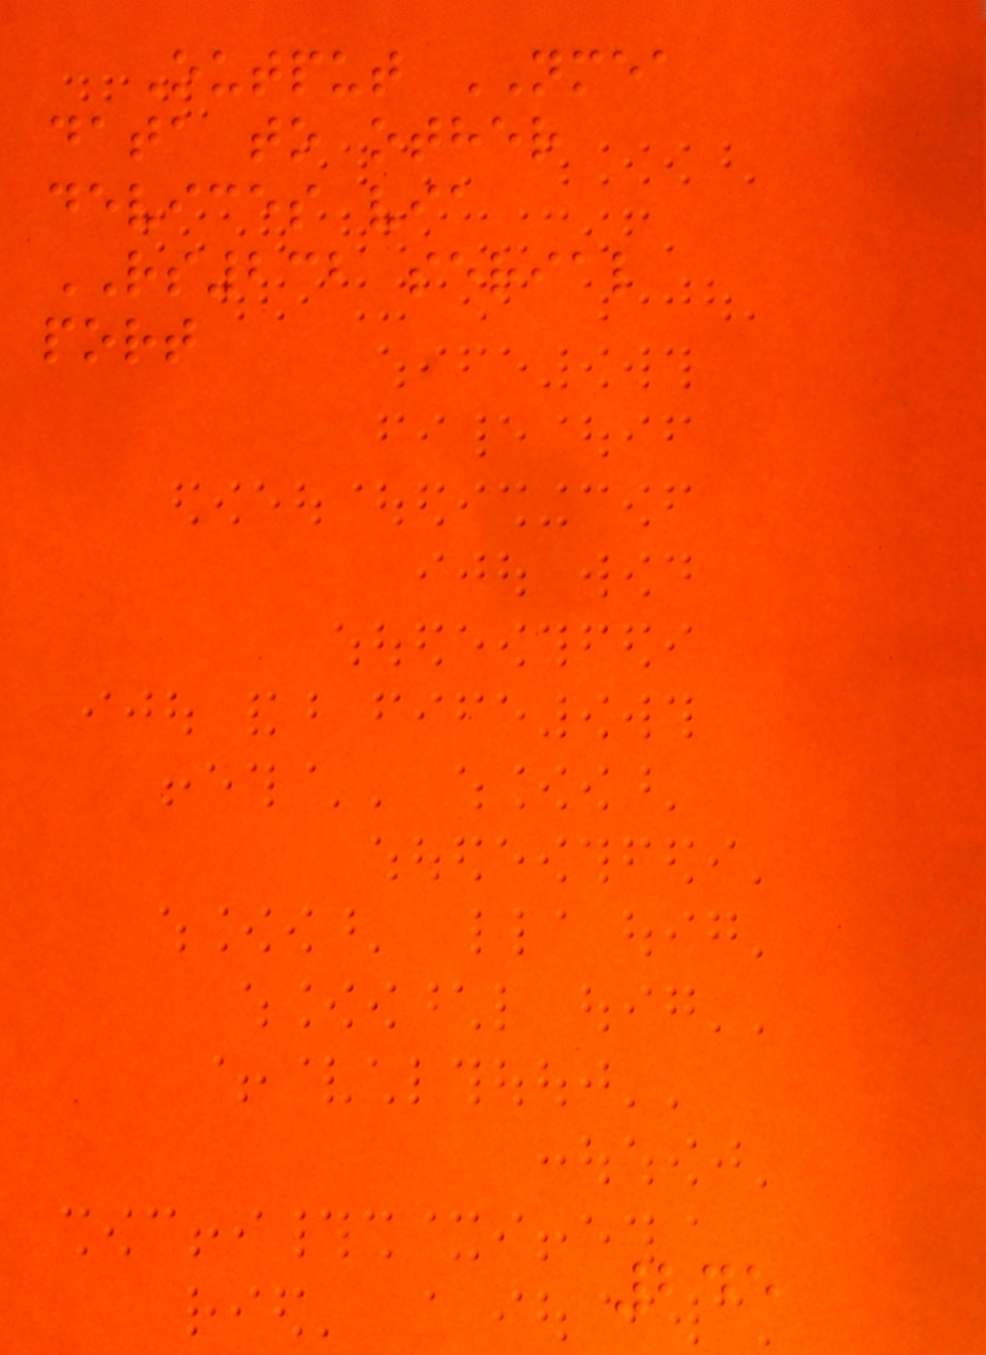Output NMEA
data to other
devices via
RS232 serial
port
245
